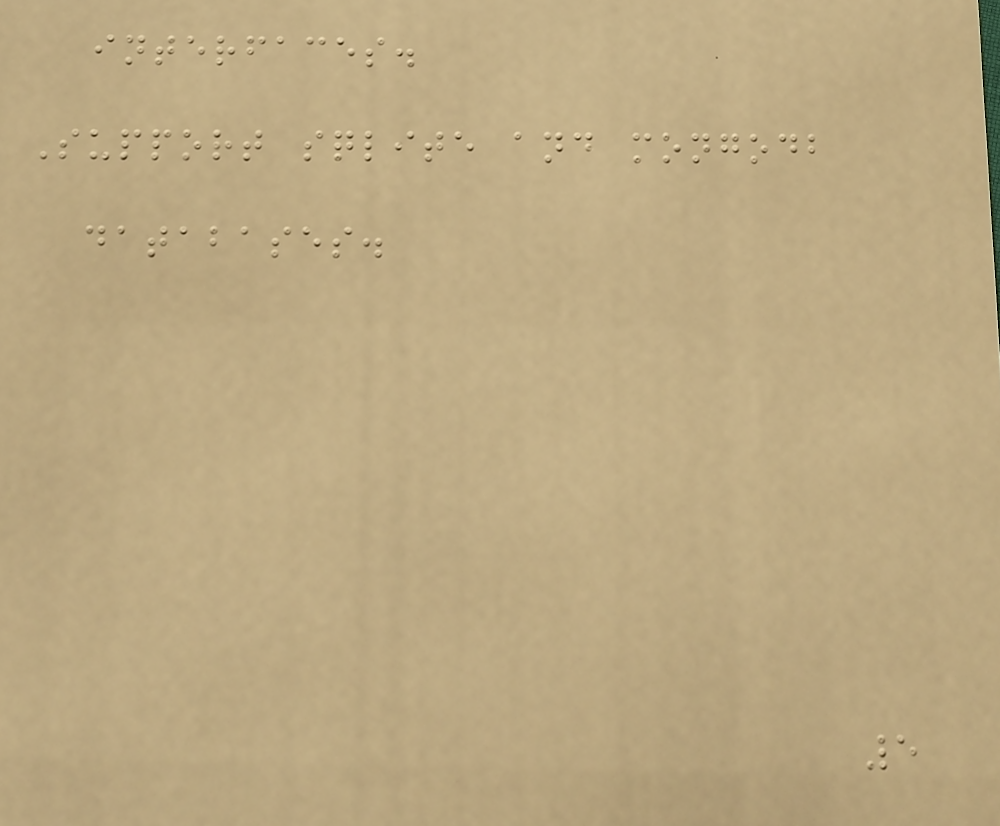interfaces.
Support sqlite and mongodb
databases.
5
